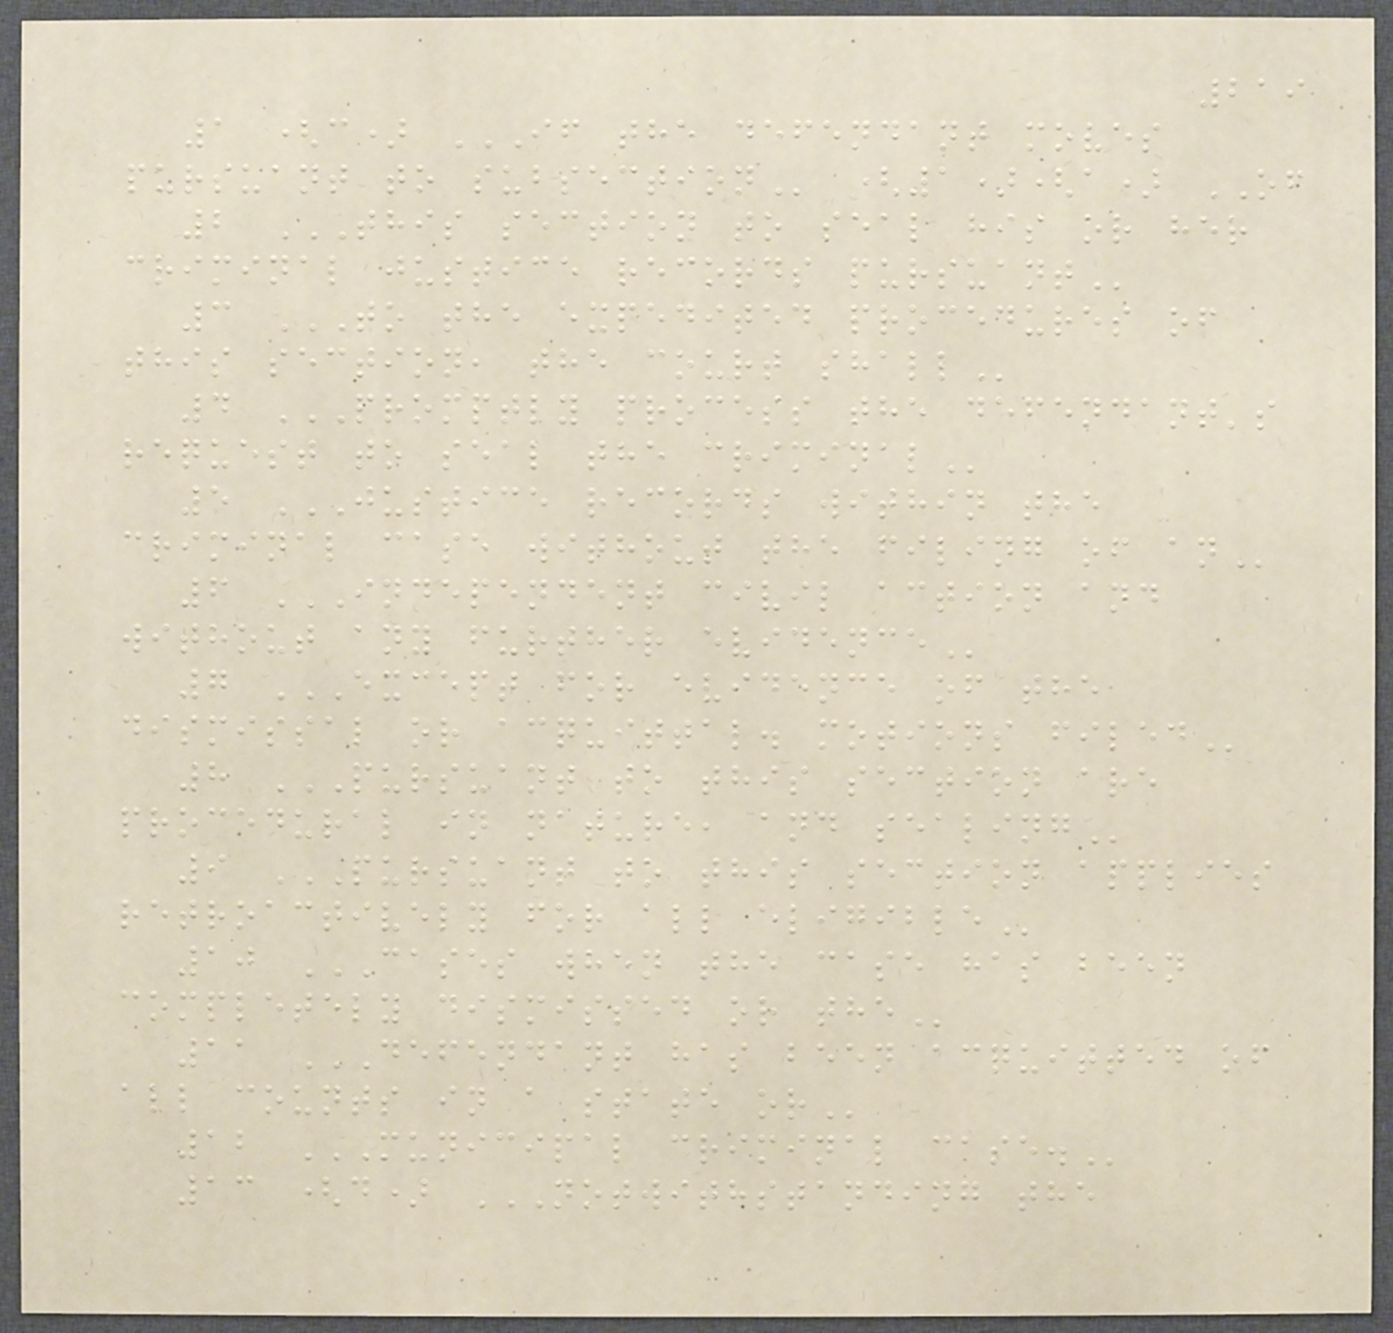219
1 (c) IF THE DEFENDANT MOVES
PURSUANT TO SUBSECTION (1)(a) OF
2 THIS SECTION TO SEAL HIS OR HER
CRIMINAL JUSTICE RECORDS PURSUANT
3 TO THE EXPEDITED PROCEDURES OF
THIS SECTION, THE COURT SHALL
4 PROMPTLY PROCESS THE DEFENDANT'S
REQUEST TO SEAL THE CRIMINAL
5 JUSTICE RECORDS WITHIN THE
CRIMINAL CASE WITHOUT THE FILING OF AN
6 INDEPENDENT CIVIL ACTION AND
WITHOUT ANY FURTHER EVIDENCE
7 EXCEPT FOR EVIDENCE OF THE
DISMISSAL OR ACQUITTAL. MOTIONS FILED
8 PURSUANT TO THIS SECTION ARE
PROCEDURAL IN NATURE, AND SEALING
9 PURSUANT TO THIS SECTION APPLIES
RETROACTIVELY FOR ALL ELIGIBLE
10 CASES WHEN THE CASE HAS BEEN
COMPLETELY DISMISSED OR THE
11 DEFENDANT HAS BEEN ACQUITTED OF
ALL COUNTS IN A STATE OR
12 MUNICIPAL CRIMINAL CASE.
13 (d) NOTWITHSTANDING THE
